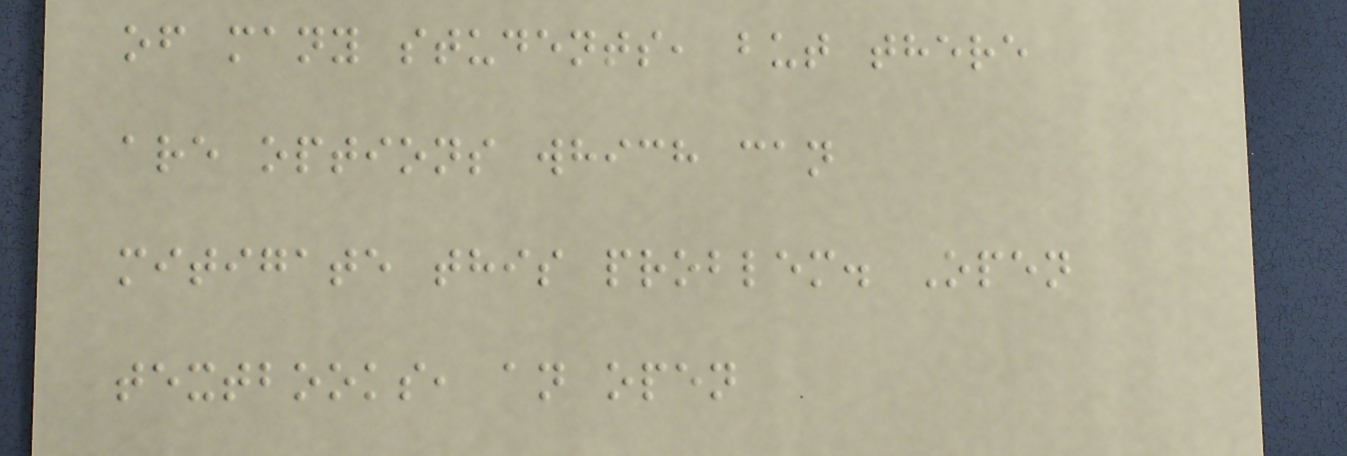of many students, but there
are options which can
mitigate this problem. Open
textbooks, an open
